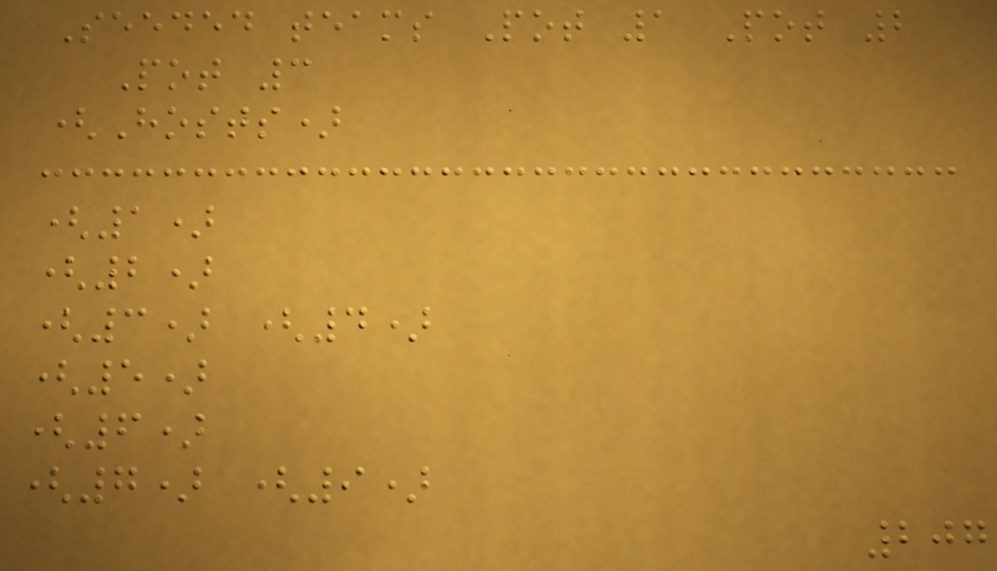Seeded teams Pot 1 Pot 2
Pot 3
(Hosts)
(1)
(2)
(3) (4)
(5)
(6)
(7) (9)
207
